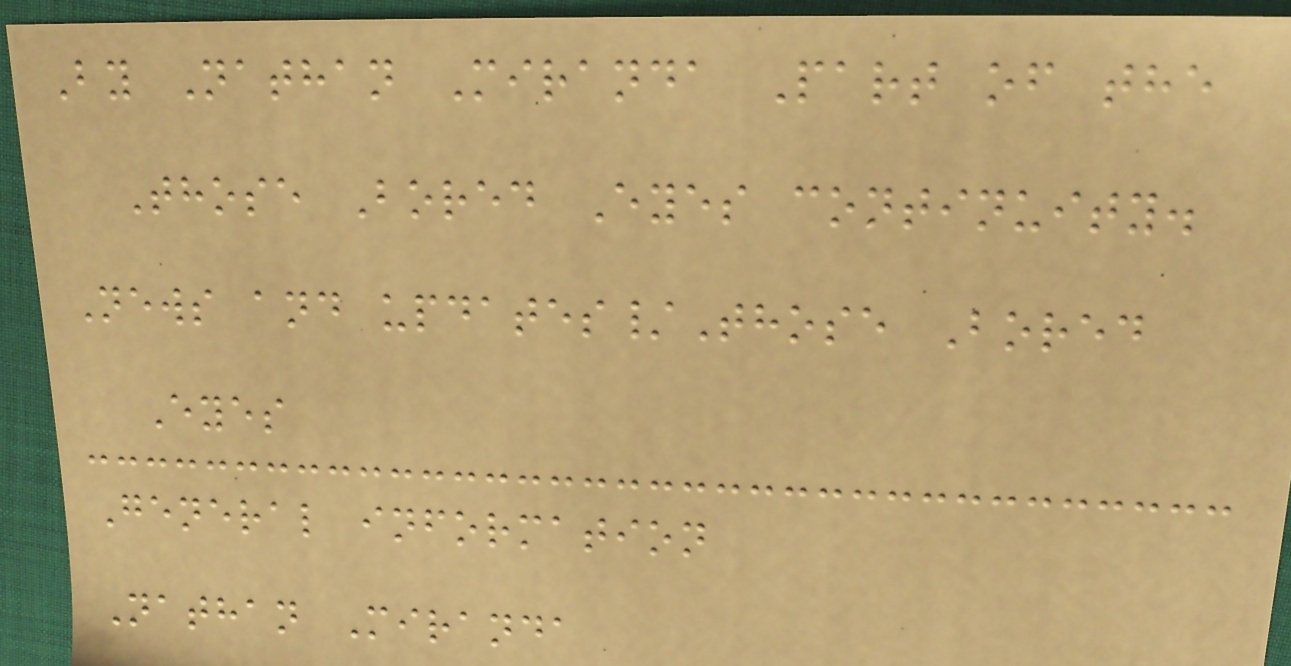By Nathan Miranda Part of the
Those Bored Eyes continuity.
News and updates/Those Bored
Eyes
General information
Nathan Miranda
